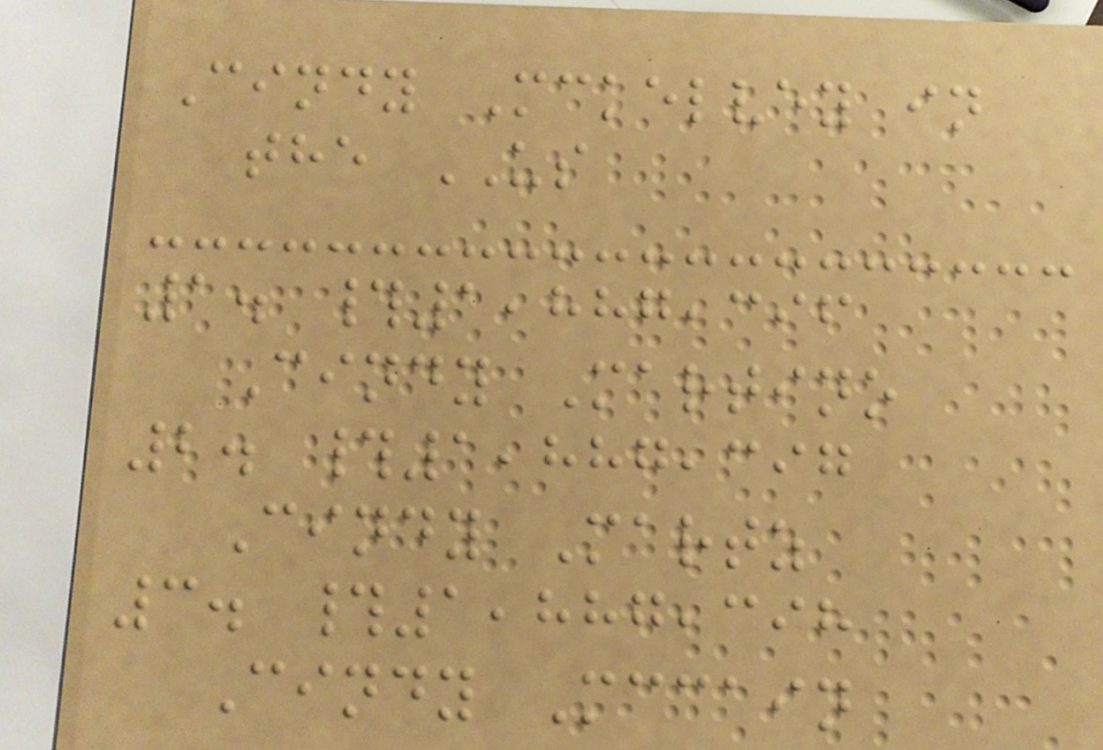Cindy Mckelvey in
the US
1. #1,887,396
Cindy Martino
2. #1,887,397
Cindy Martz
3. #1,887,398
Cindy Mccain
